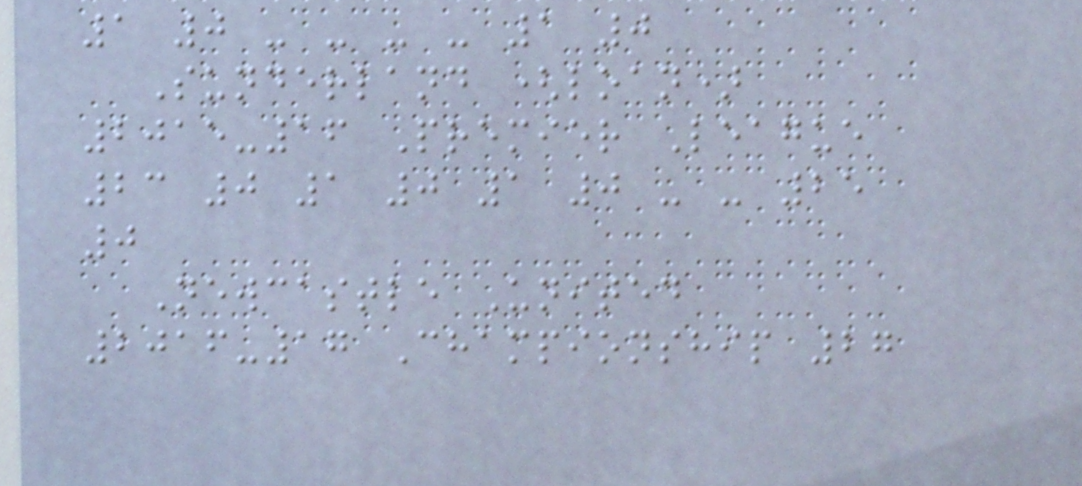1 0 - - - - 1 0
Sunderland (loan)
2015-16 Premier League
23 0 1 0 1 0 - - 25
0
Newcastle United
2016-17 Championship 27
